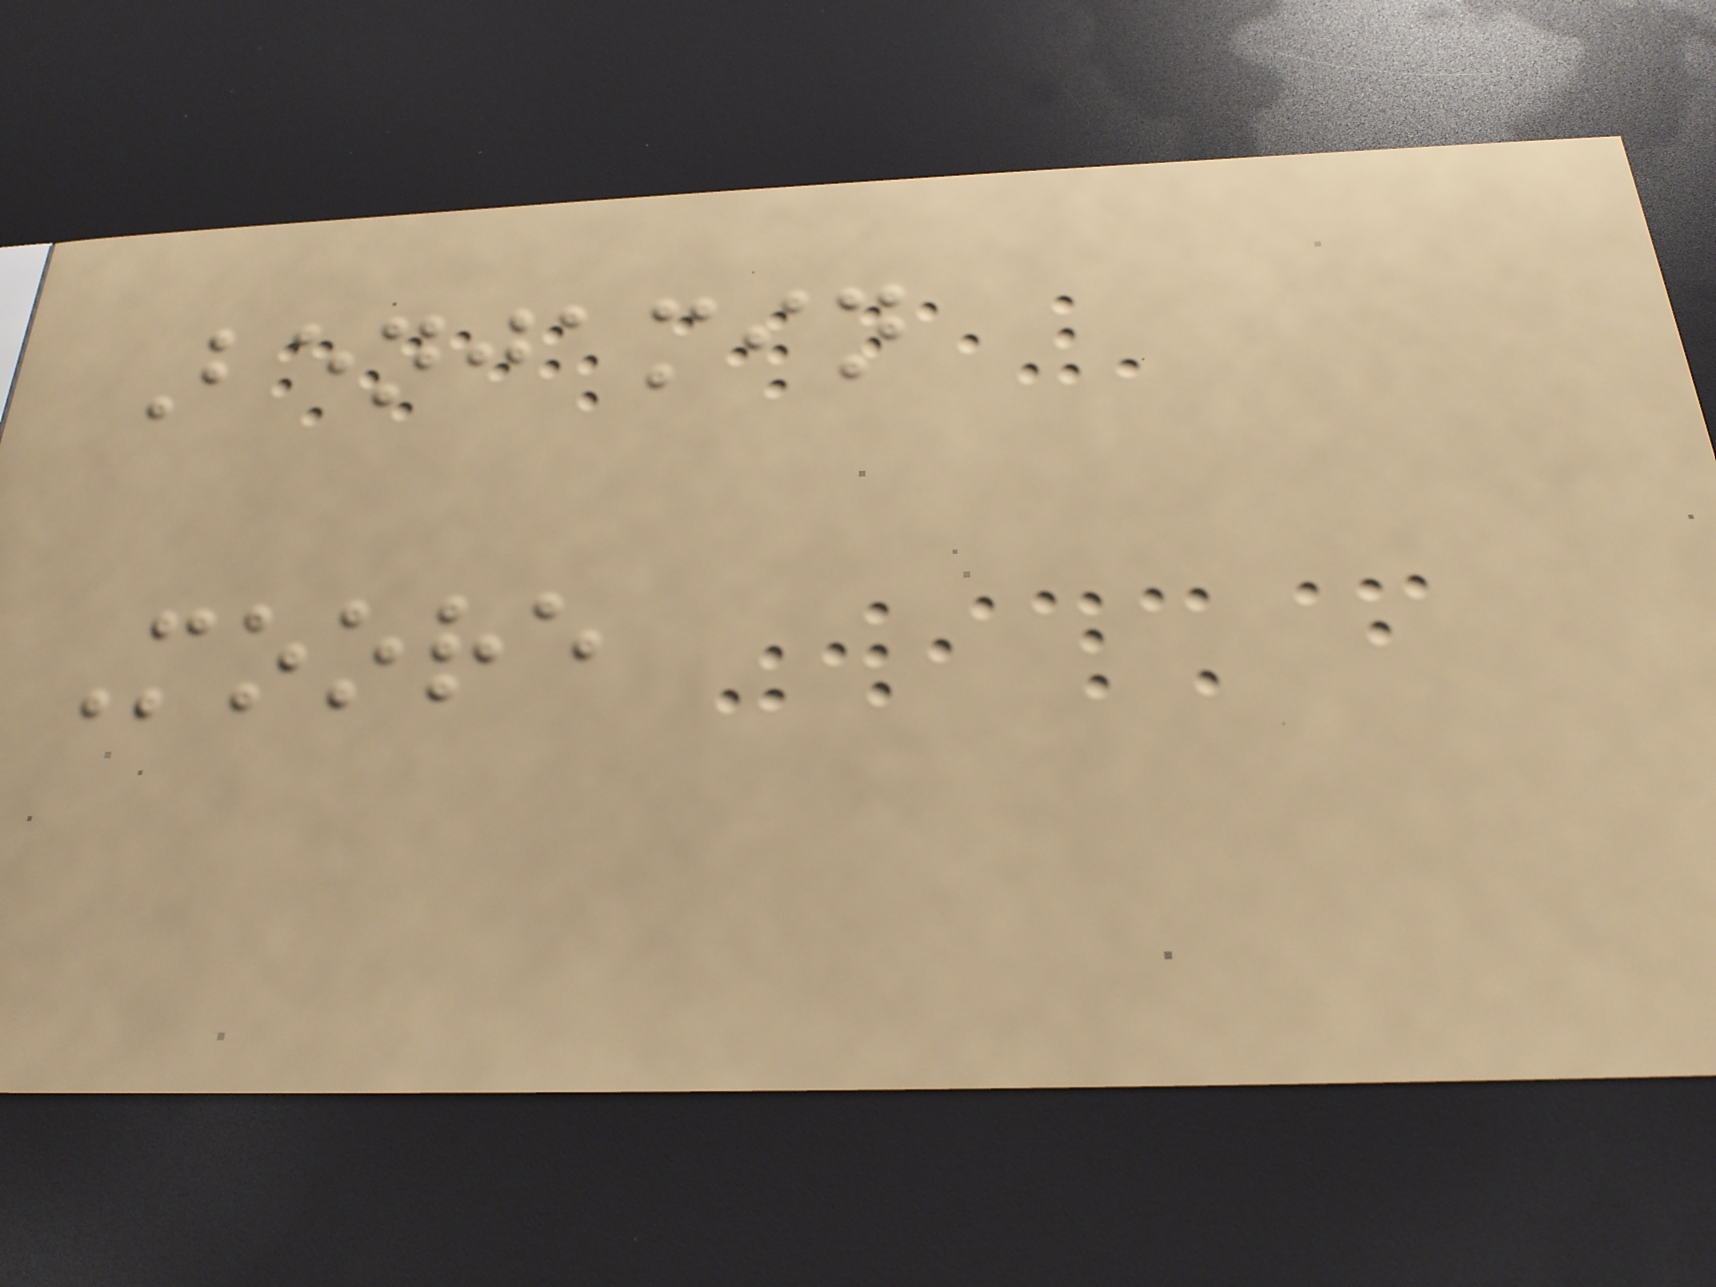Benjamin
Moore
